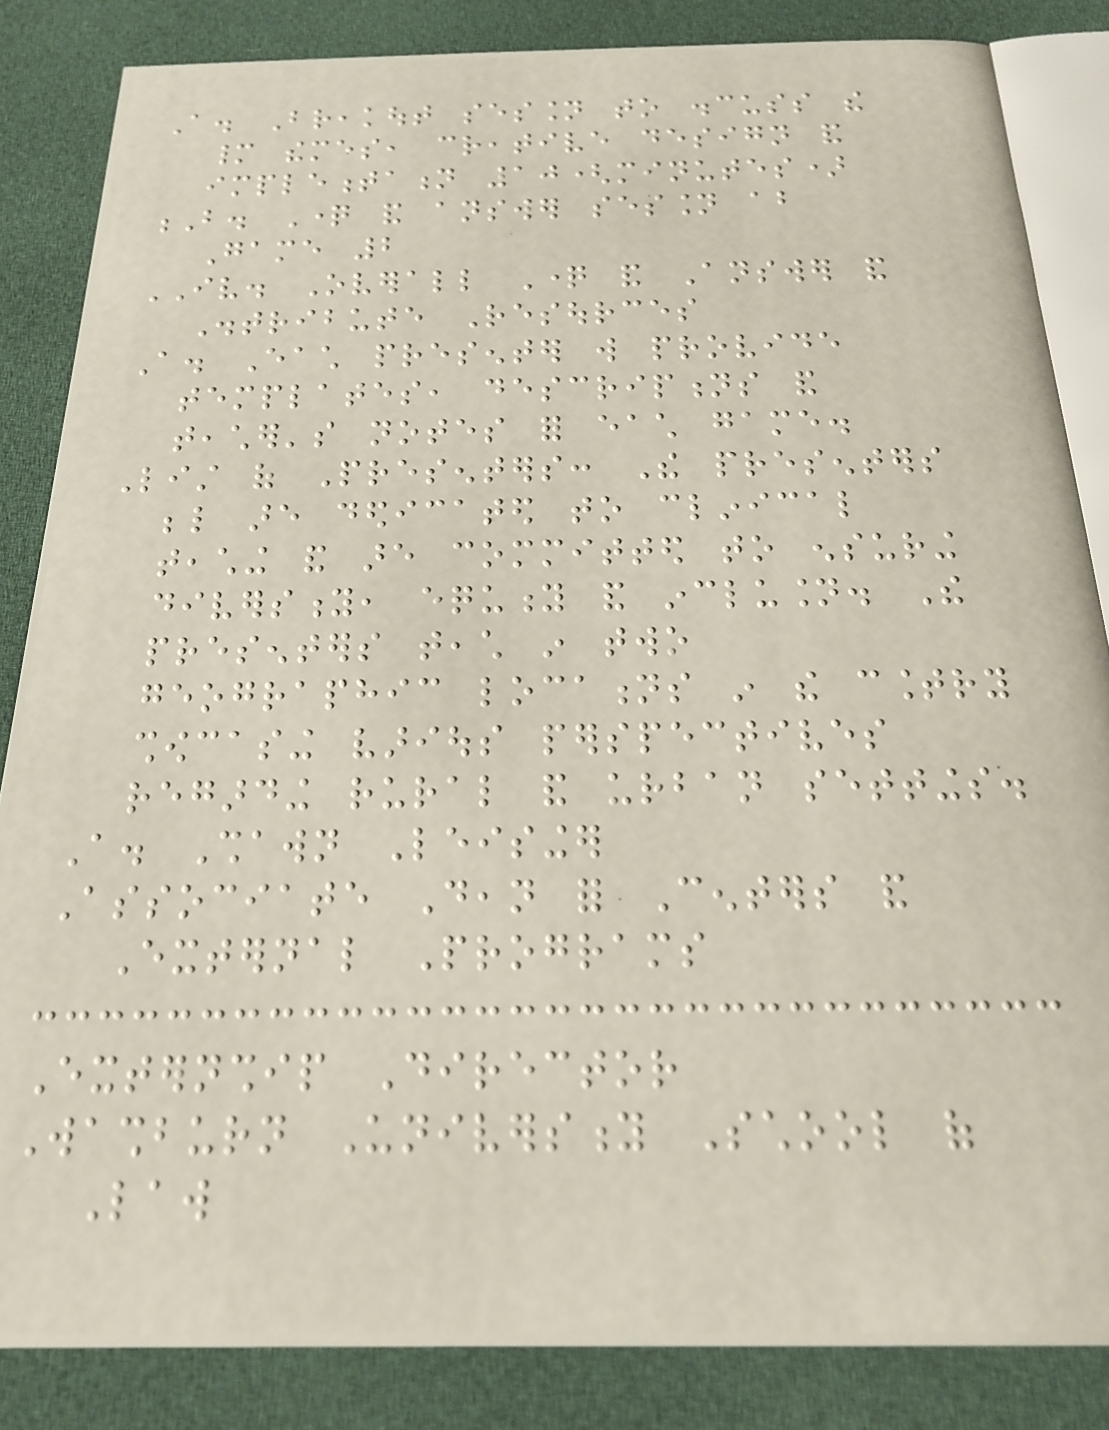A. Breakout session to discuss the
many themes, creative design and
implementation 10(minutes)
B. Question and answer session about
Game 2
IV. Overall Question and Answer and
Distribute Resources
A. Each presenter will provide
templates, descriptions and
teacher's notes for each game.
List of Presenters: The presenters
below are dedicated to clinical
teaching and are committed to ensuring
diversity, equity and inclusion. The
presenters teach in two
geographic locations in the country
showcasing various perspectives
regarding rural and urban settings.
A. Shawn Leisinger
Associate Dean for Centers and
External Programs
Externship Director
Washburn University School of
Law
